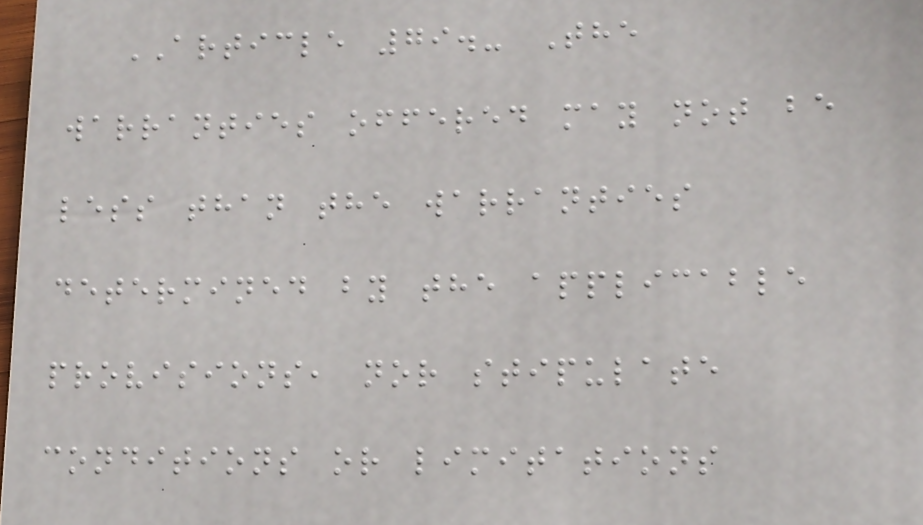ARTICLE 79.- The
warranties offered may not be
less than the warranties
determined by the applicable
provisions, nor stipulate
conditions or limitations
